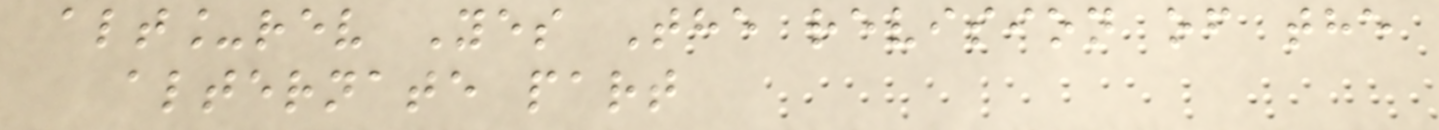alt_rev Yes The revision of the
alternate part
